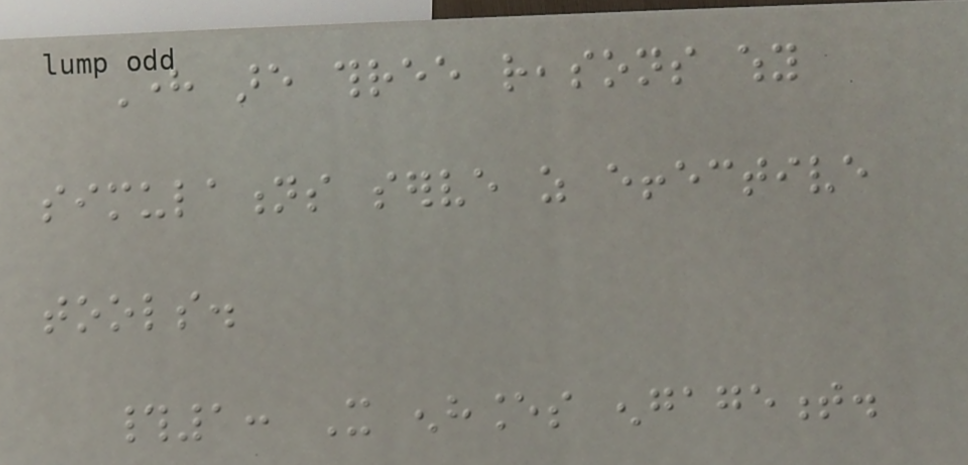Here are three reasons why
simulations serve as effective
tools.
#1: It enhances engagement.
